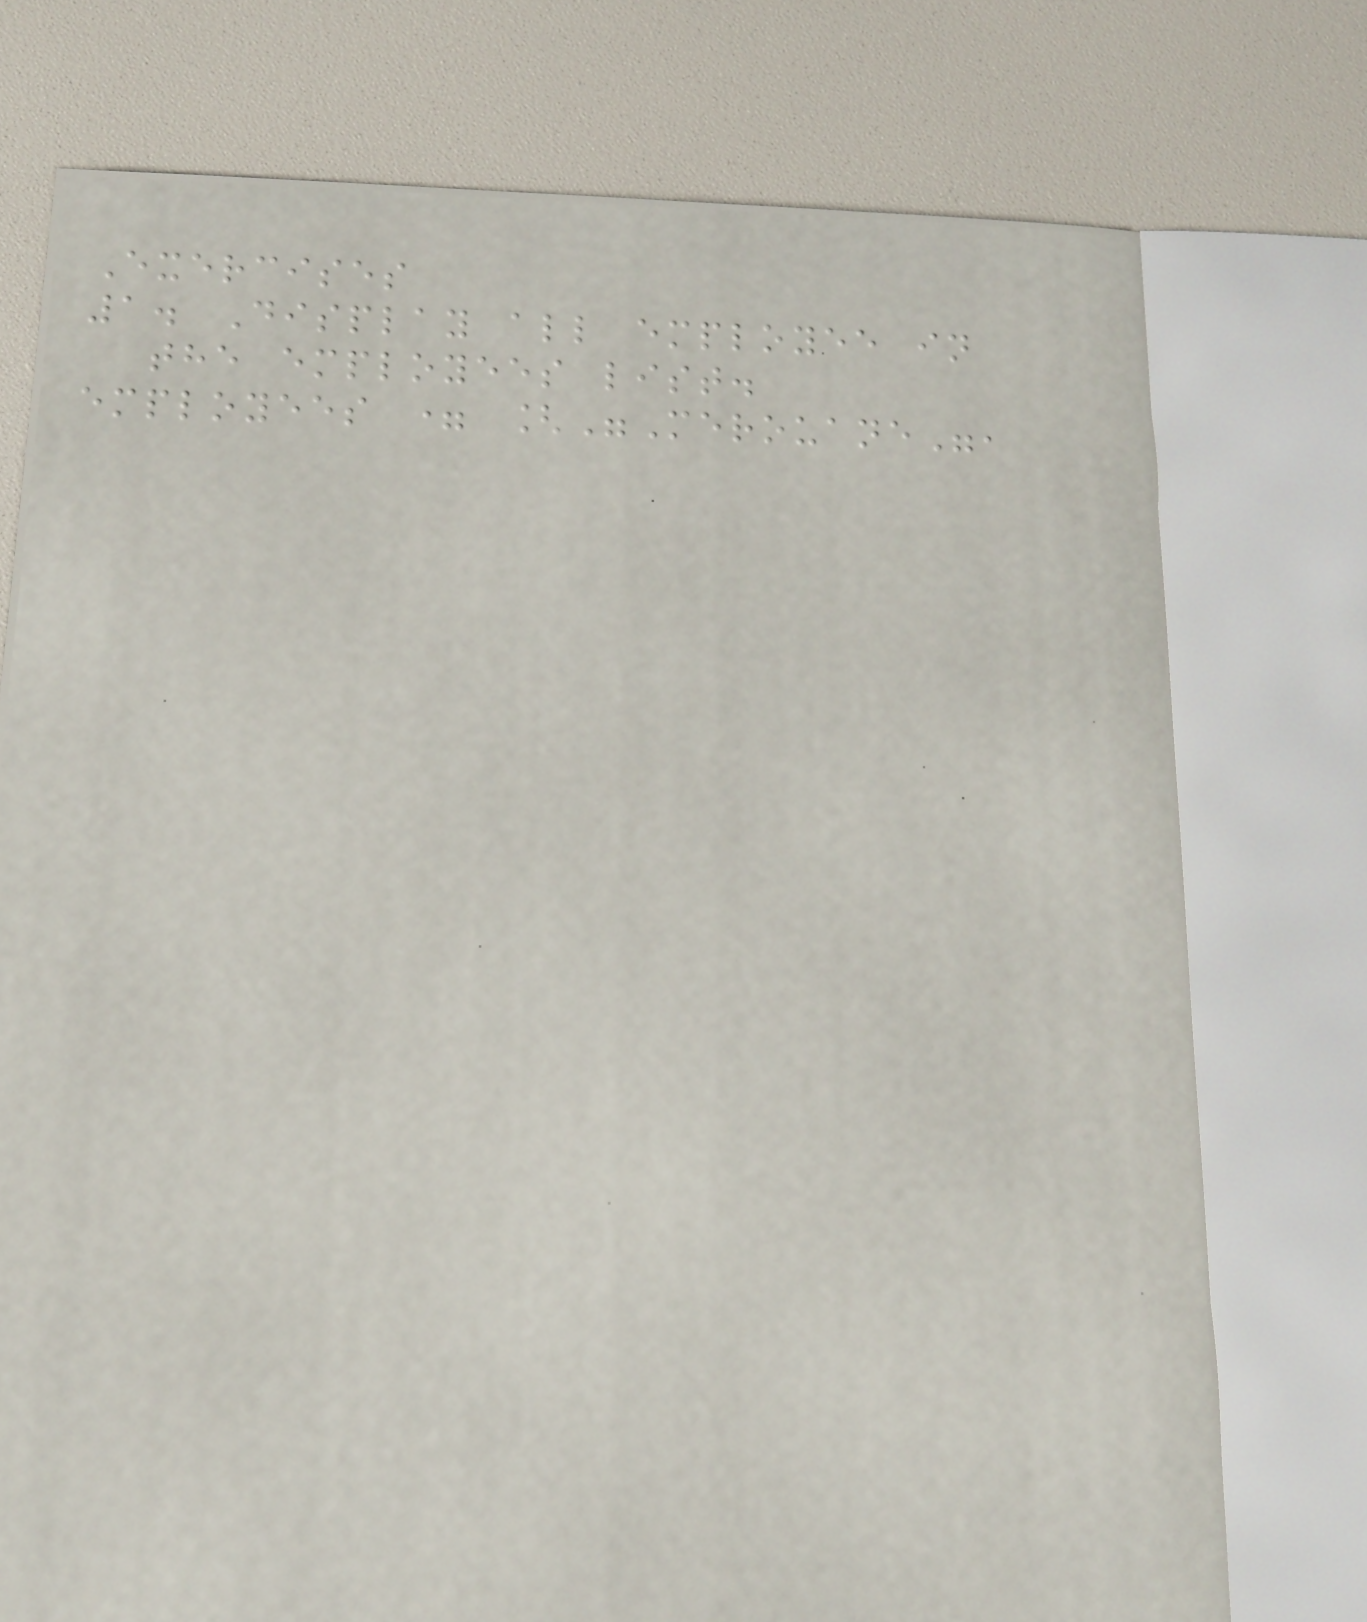Exercises
1. Display all employee in
the employees list.
employees = ["Merouane",
